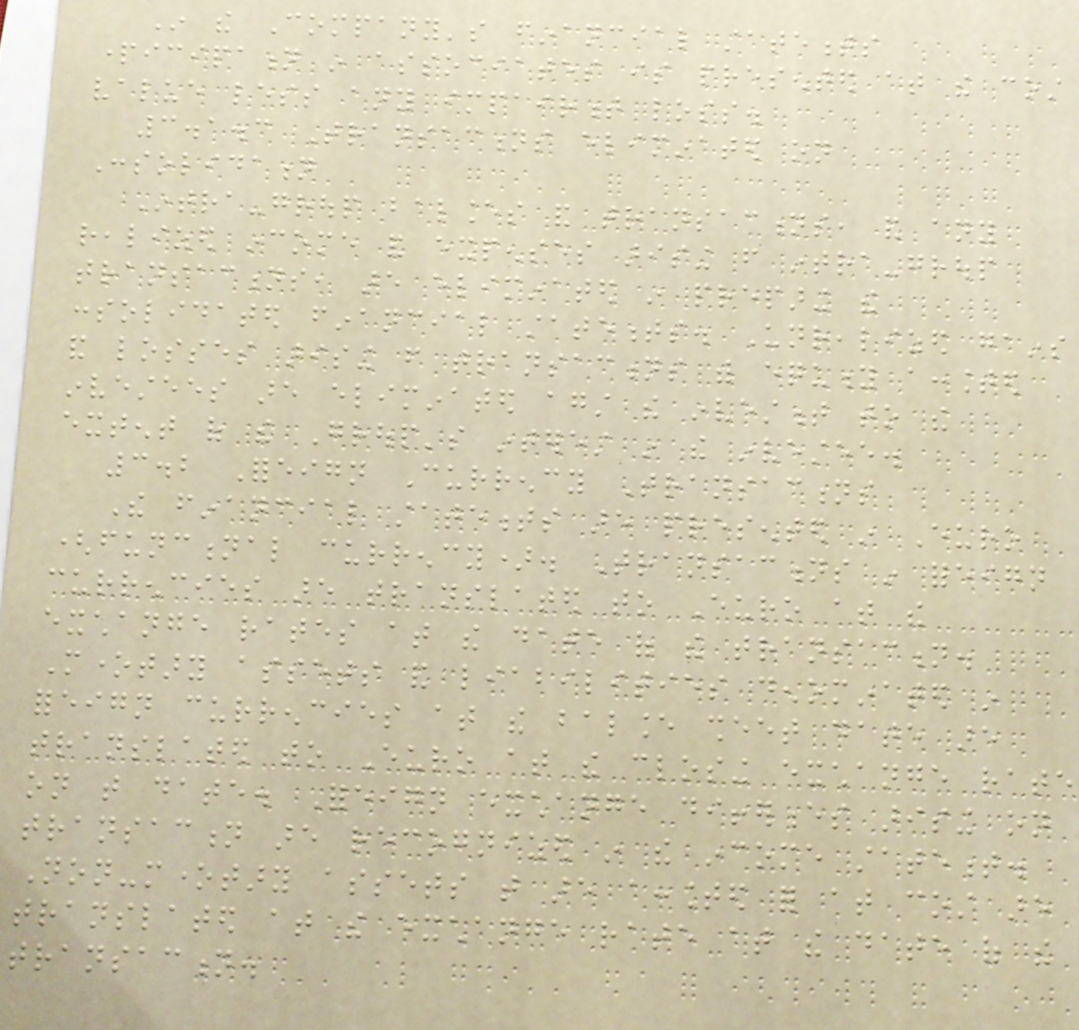In the Company's financial statements
participation in associates is presented at the cost
value less any impairment loss.
3.1.3 Transactions eliminated on
Consolidation
Intra-group balances and transactions, and any
realized income and expenses arising from intra-group
transactions, are eliminated in preparing the
consolidated financial statements. Unrealized gains
and losses arising from transactions with equity accounted
investees are eliminated against the investment to the
extent of the Group's interest in the investee.
3.2 Foreign Currency Transactions
The financial statements are presented in Euro
(functional currency). Transactions in foreign
currencies are translated to Euro at the
exchange rates at the date of the transaction.
Monetary assets and liabilities denominated in
foreign currencies at the balance sheet date are
translated to Euro at the closing exchange rate
on that date. Foreign exchange differences arising on
transaction are recognized in the income statement.
Non-monetary assets that are accounted for at cost are
translated at the exchange rate at the date of the
transaction.
